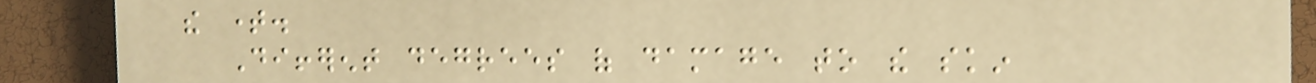the time.
Different degrees of damage to the skin
